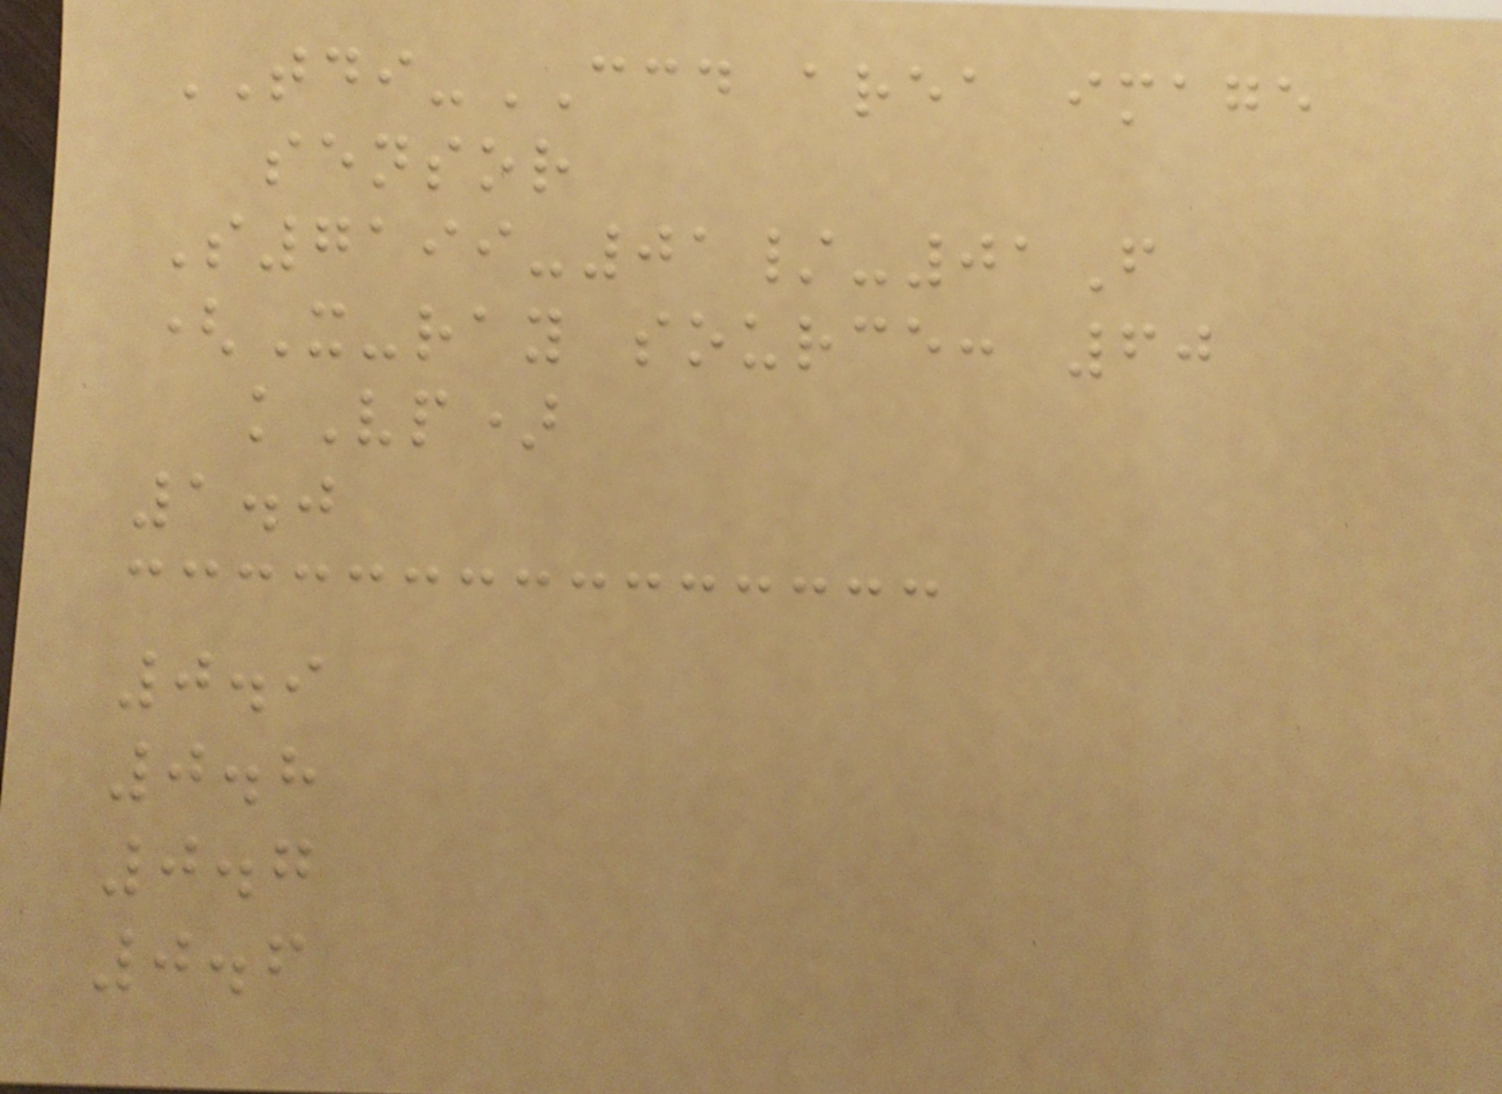TDI-CCD area image
sensor
S7199-01/-01F
(X-ray source: 60
kVp)
1.0
0.9
0.8
0.7
0.6
